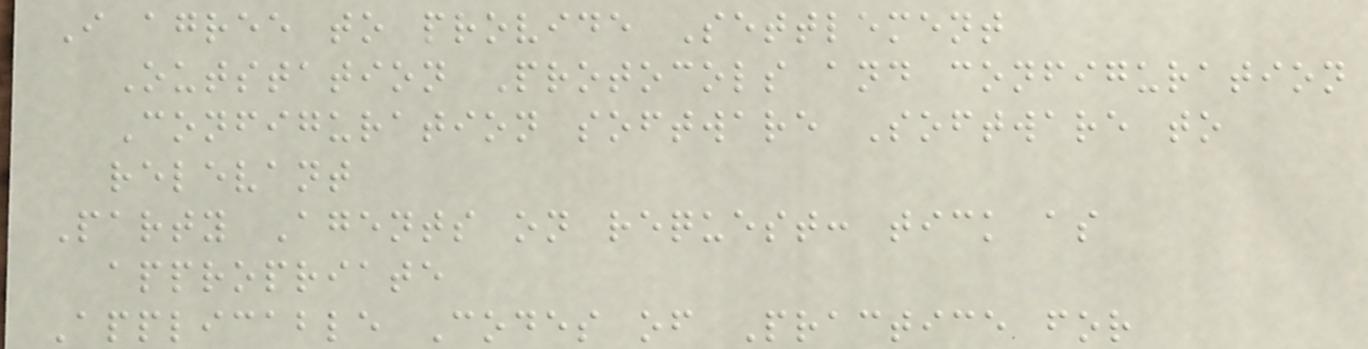I agree to provide Settlement
Outstation Protocols and configuration
Configuration software Software to
relevant
Party Agents on request: tick as
appropriate
Applicable Codes of Practice for
